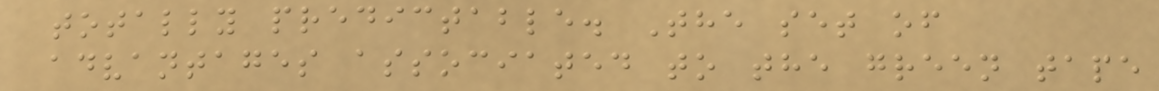totally predictable. The set of
advantages associated to the green tape
